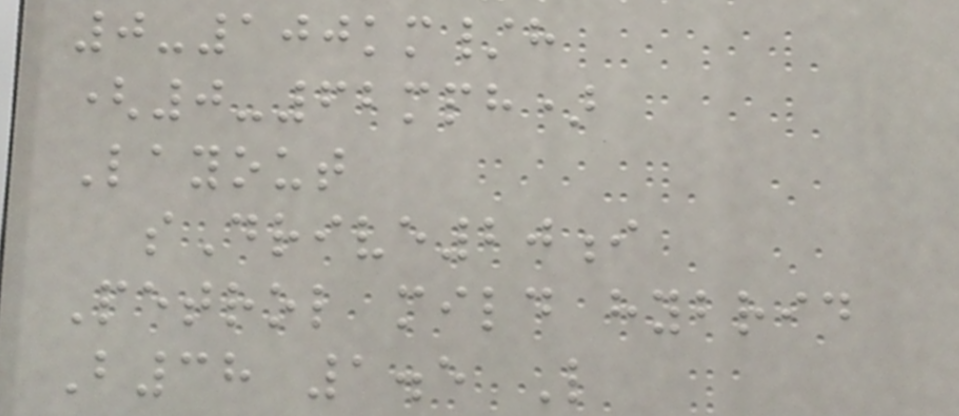0-100km/h
(0-62mph)
Layout
sDrive20i
Petrol mild hybrid
B38 1.5 L
